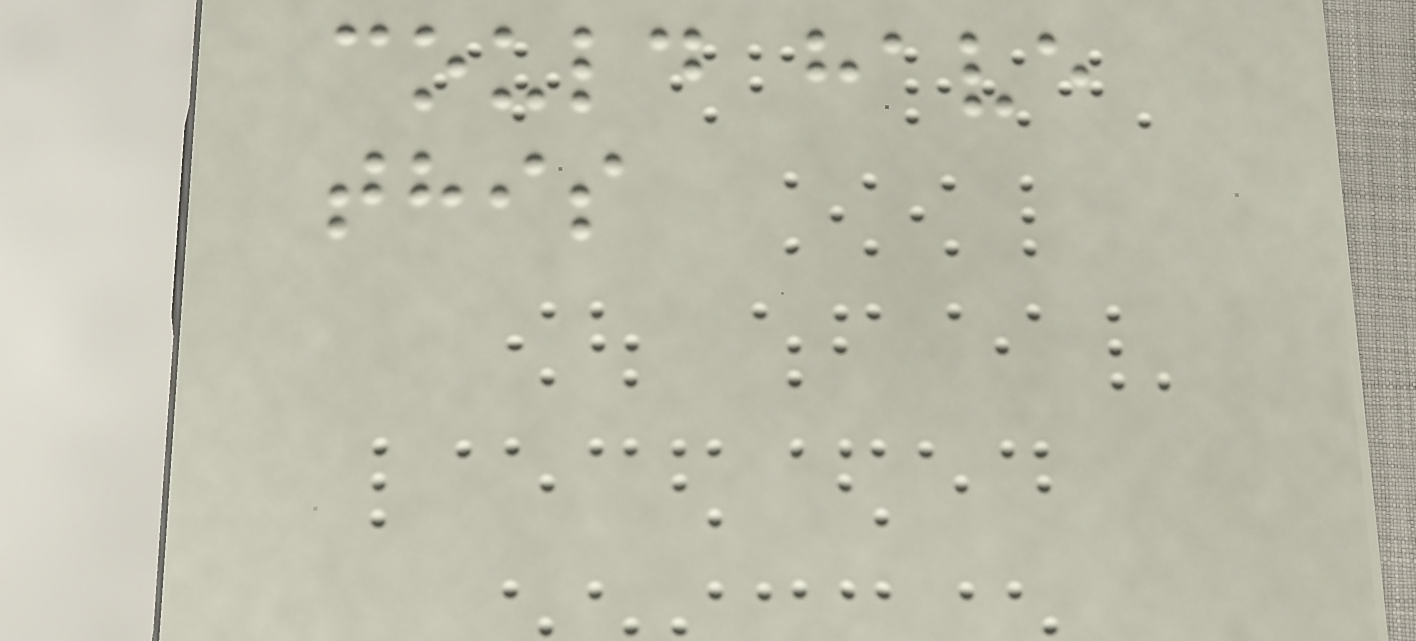could have
this
